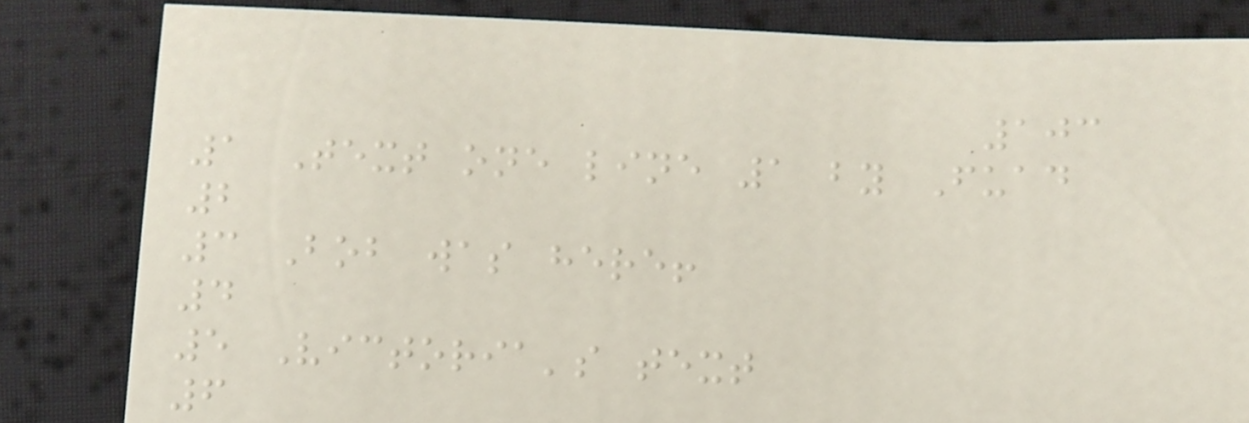103
1 Text one line 1 by Fuad
2
3 Bob was here!
4
5 Victoria's text
6
